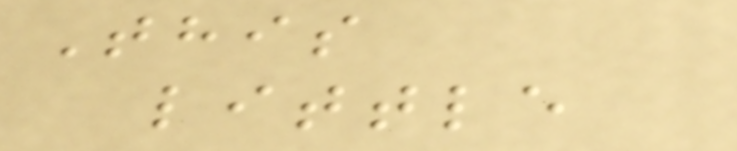This
little
